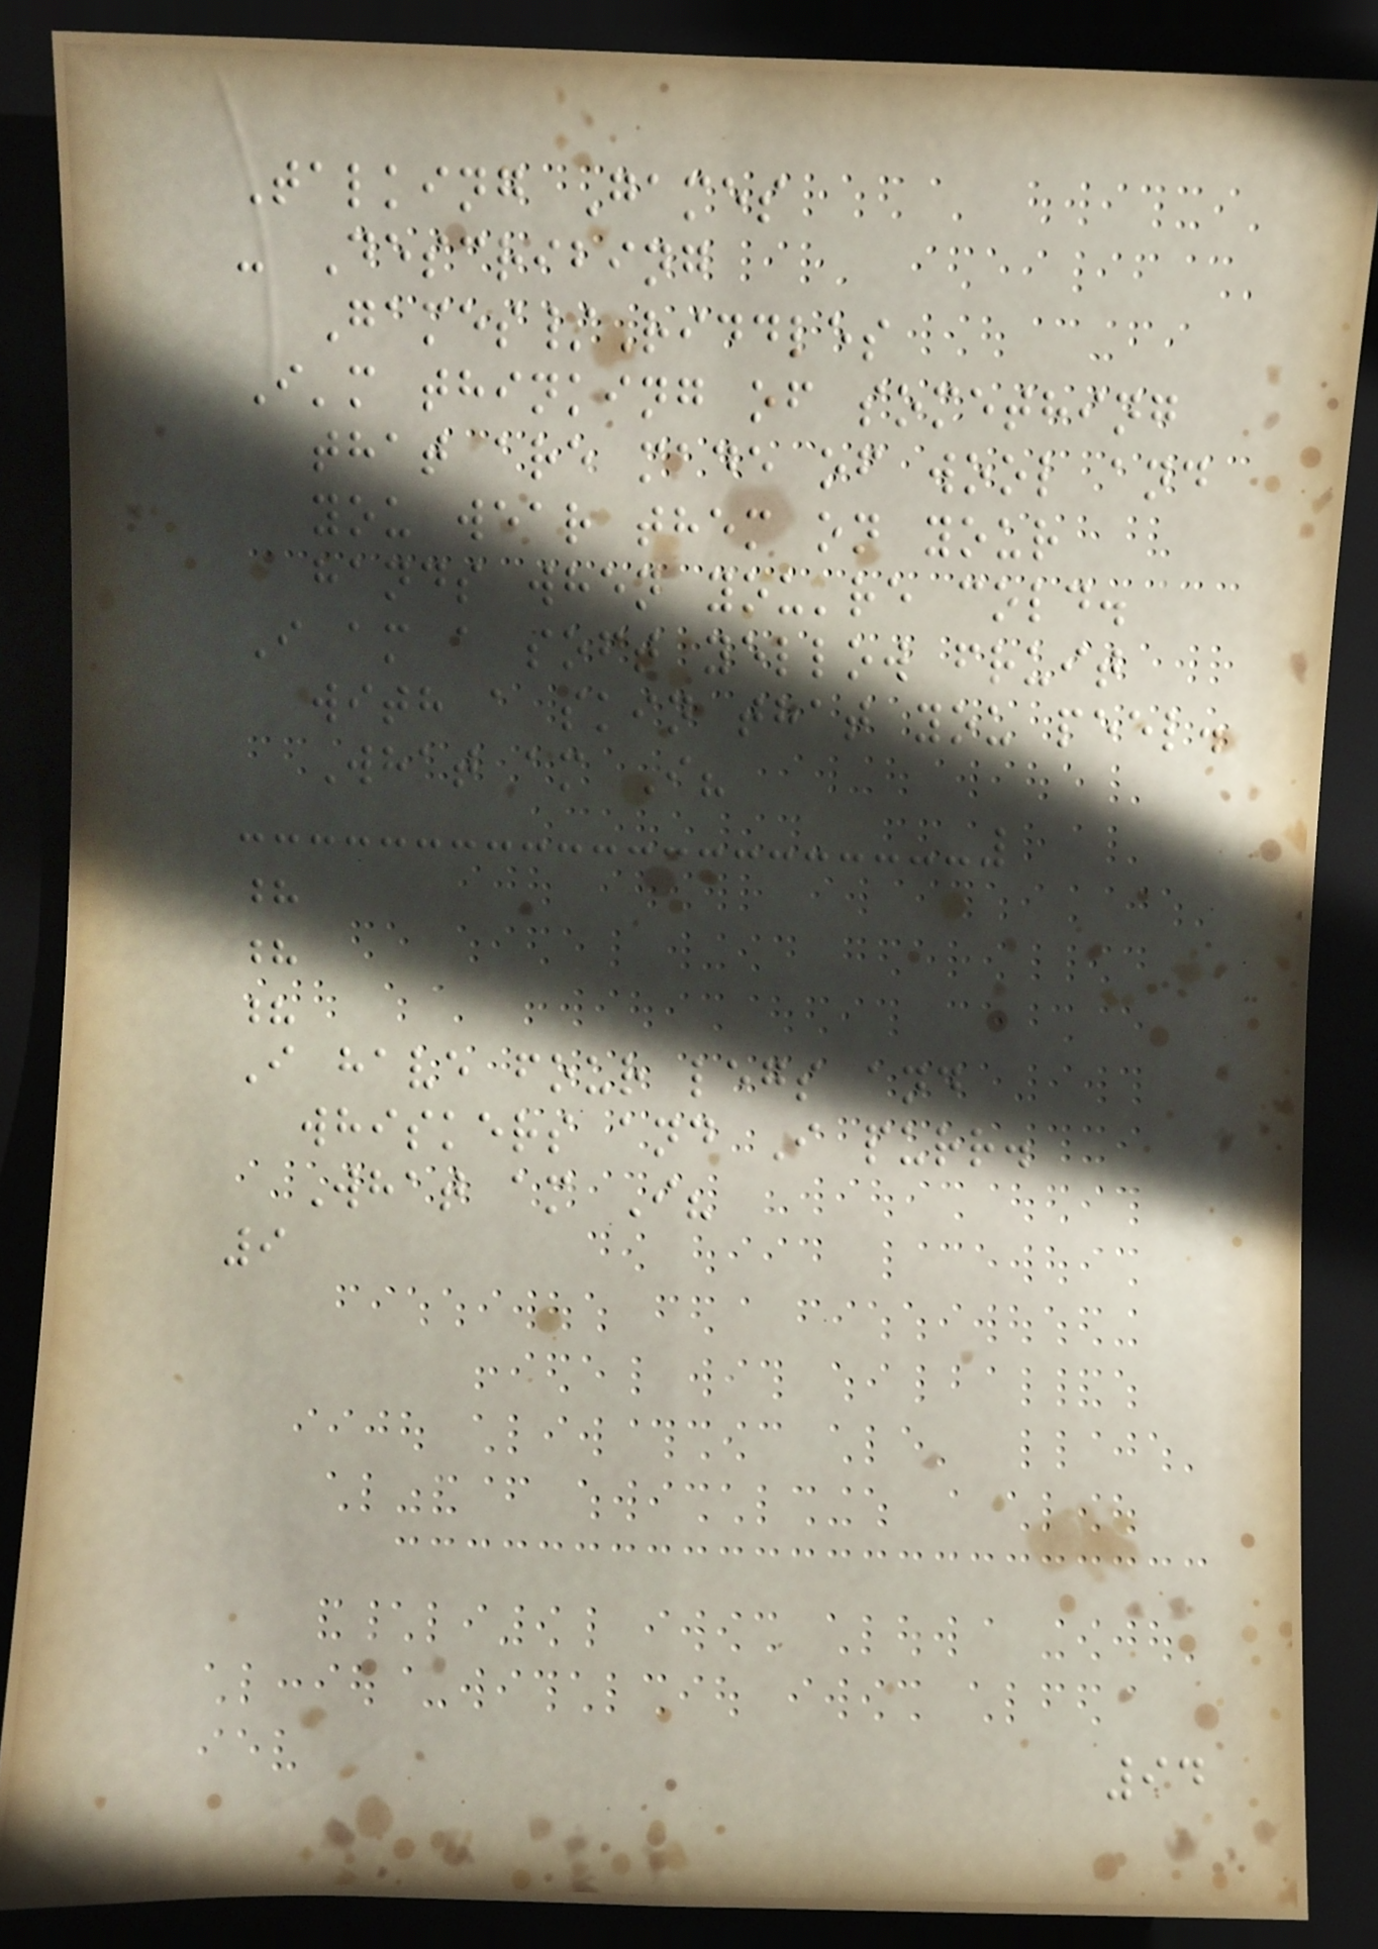Talking Games
- Describing
Games/Riddles
I'm thinking of something
that are made of wool and
you wear them on your
hands when you're cold.
I am a soft yellow fruit
with a skin that you peel.
What am I?
?
?
?
I have four legs and
whiskers and I purr.
What am I?
9
94
